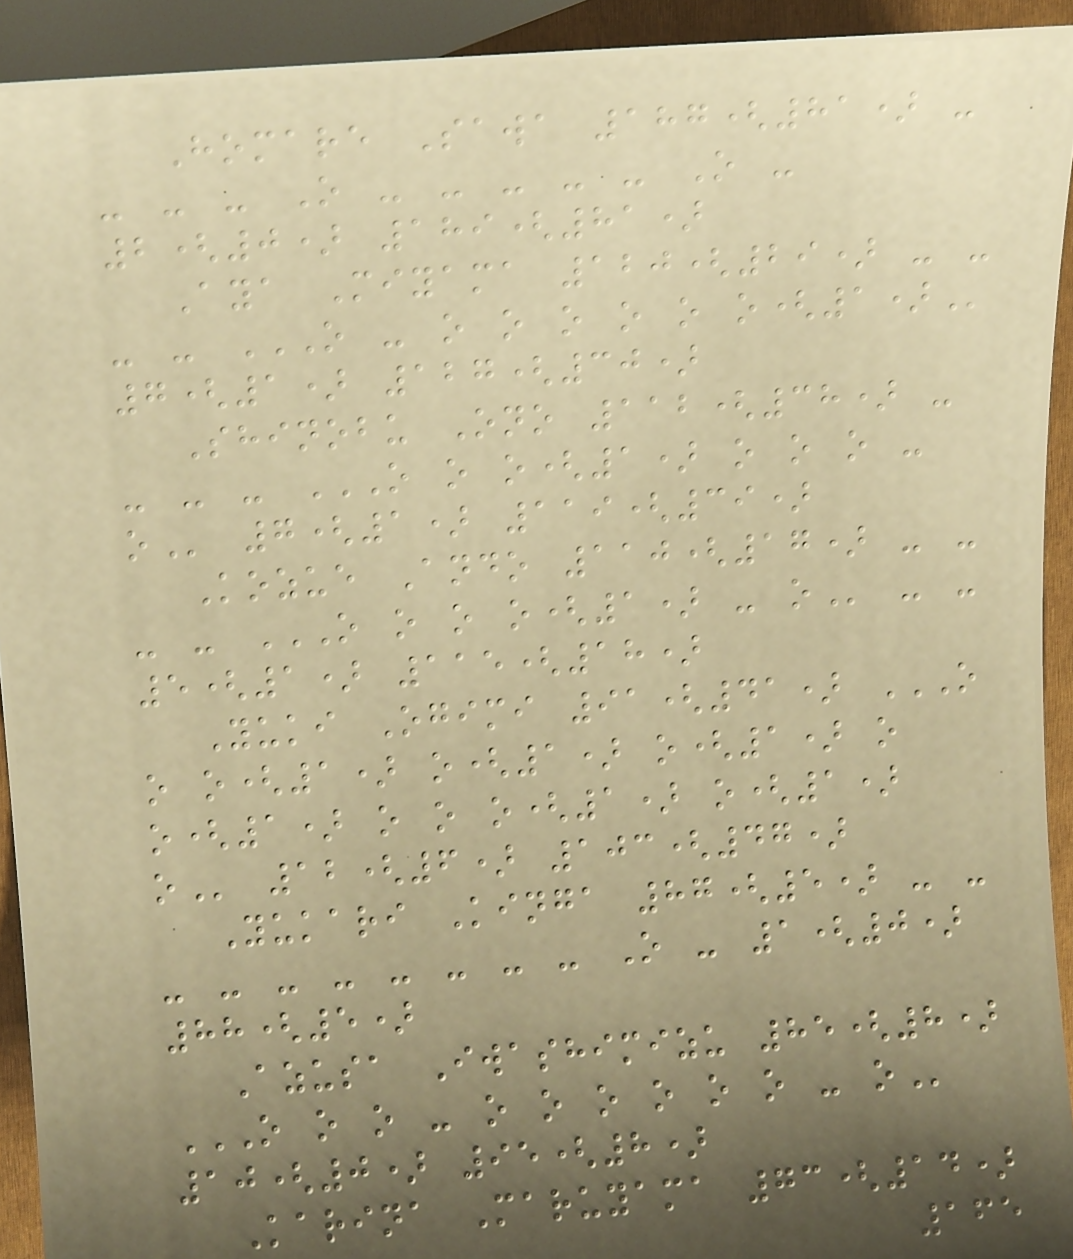Homare Sawa 187(81) -
- - - O - - - - - O -
2(0) 189(81)
Aya Miyama 120(29) - -
- - O - O O O O O O(1)
7(1) 127(30)
Shinobu Ono 112(38) -
- - - O O O(1) O O O -
O 7(1) 119(39)
Kozue Ando 110(17) - -
- - O O O O(1) - O - -
5(1) 115(18)
Yuki Ogimi 91(41) O
O O(1) O(1) O(1) O
O(1) O O O(1) O(1)
O 12(6) 103(47)
Yukari Kinga 87(5) - -
- - - - - - - - O - 1(0)
88(5)
Azusa Iwashimizu 85(8)
O O O - O O O O O O - O
10(0) 95(8)
Karina Maruyama 73(14)
165
